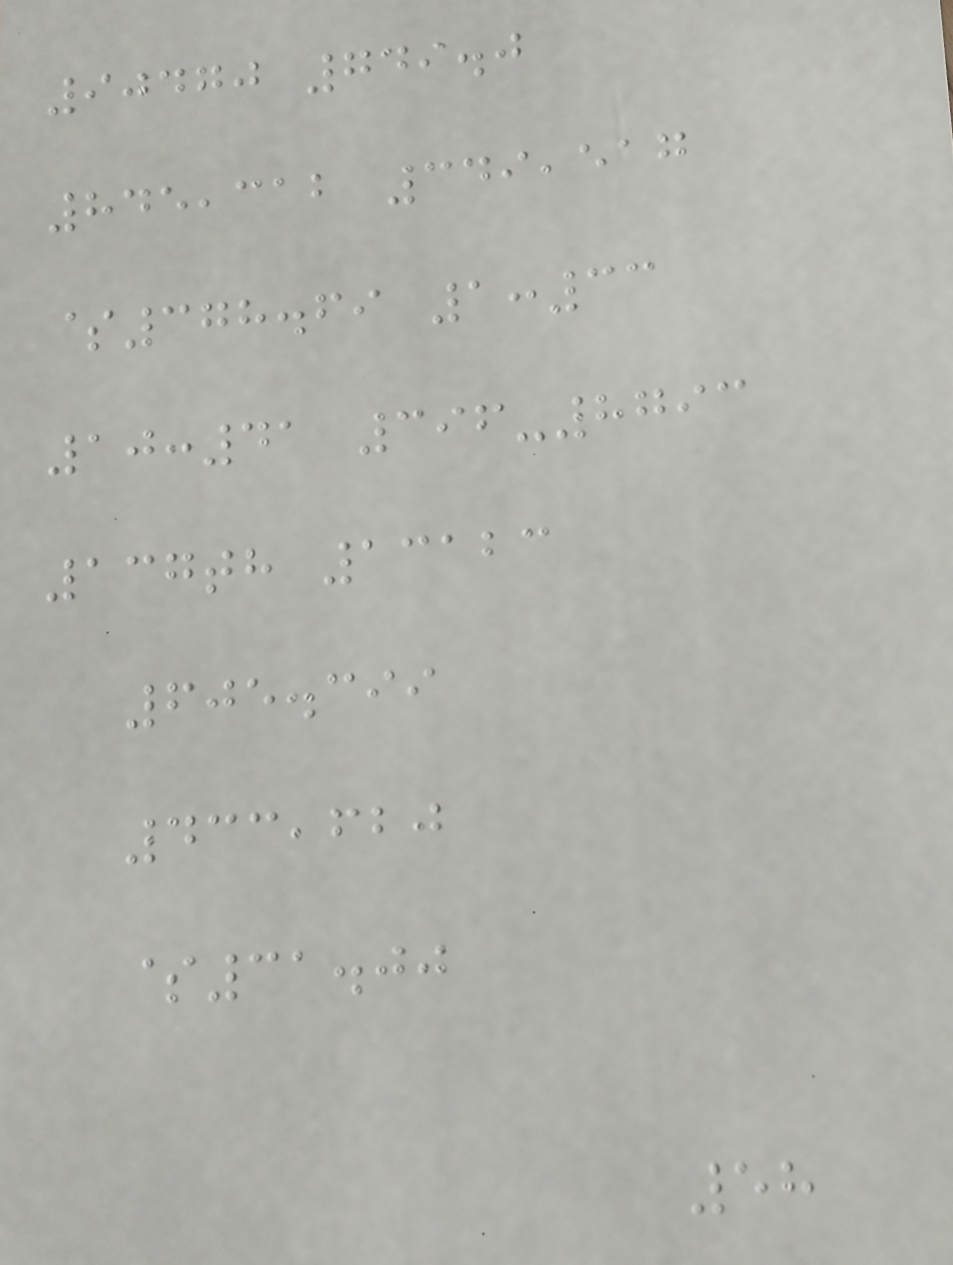90470 749.0
845,312 349,517
$378.69 1:33
10:41 396-8793
137th 13123
605.399
433,620
$31.00
58
